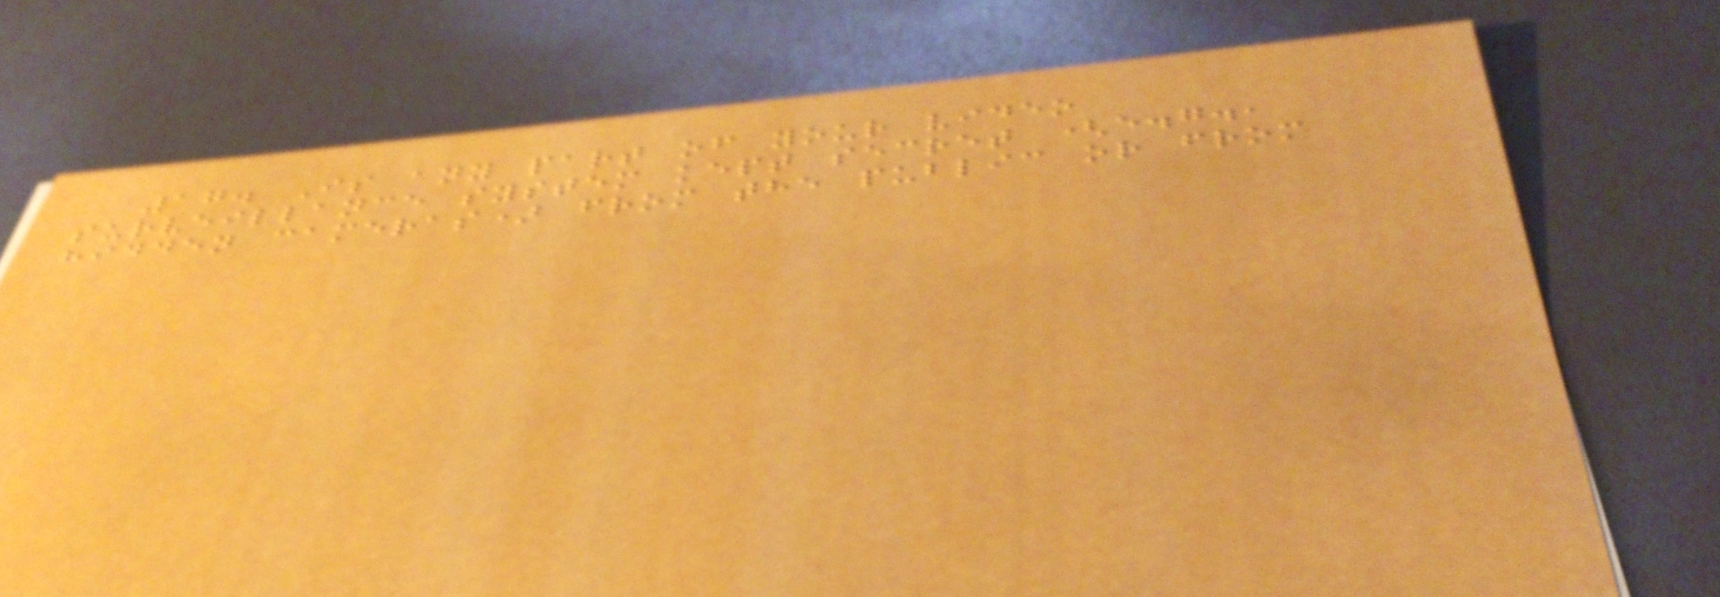17. Is any part of your video
surveillance system kept secret (e.g.,
hidden cameras) from the public or from
